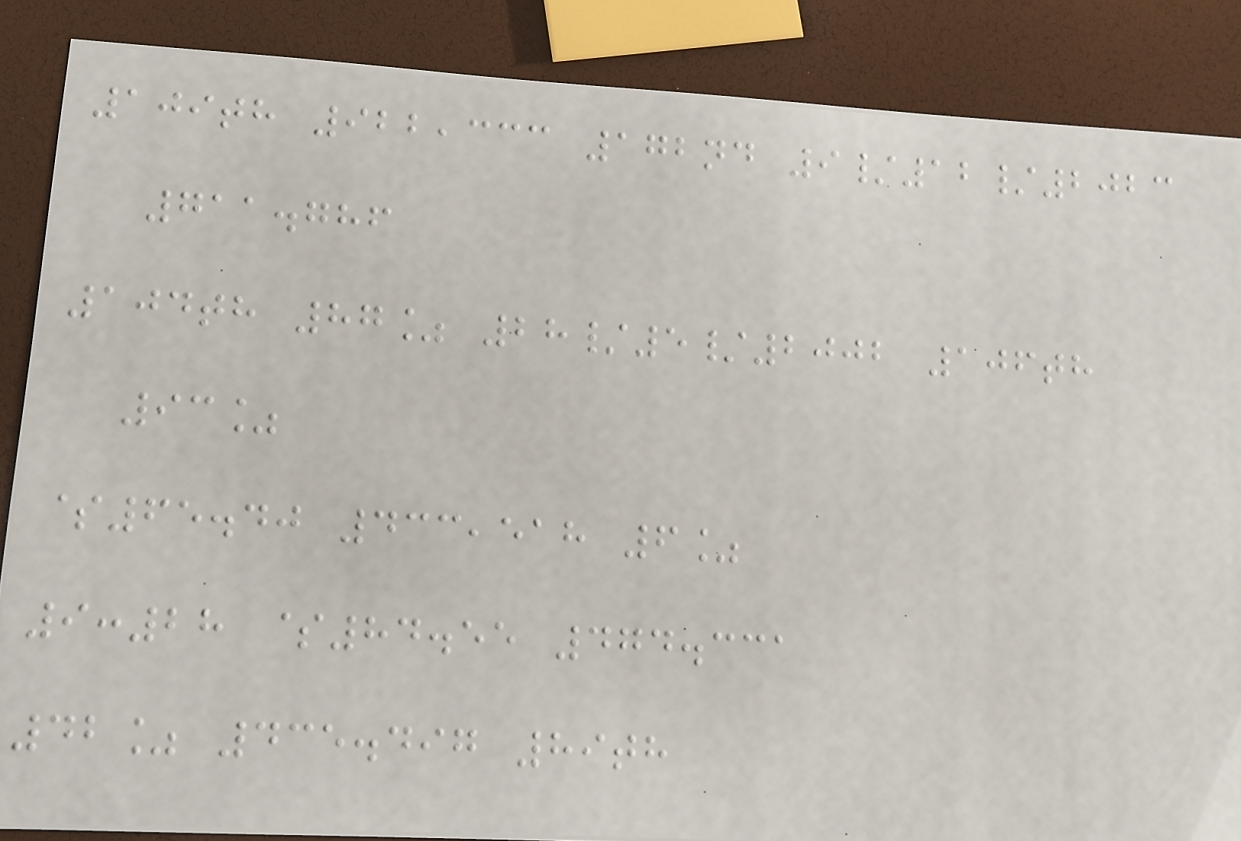109th 922,333 172nd 9/12/2023
711.786
104th 87% 28/5/2002 106th
93%
$65.40 433,518 6%
9:28 $84.55 474.331
42% 435.497 89th
